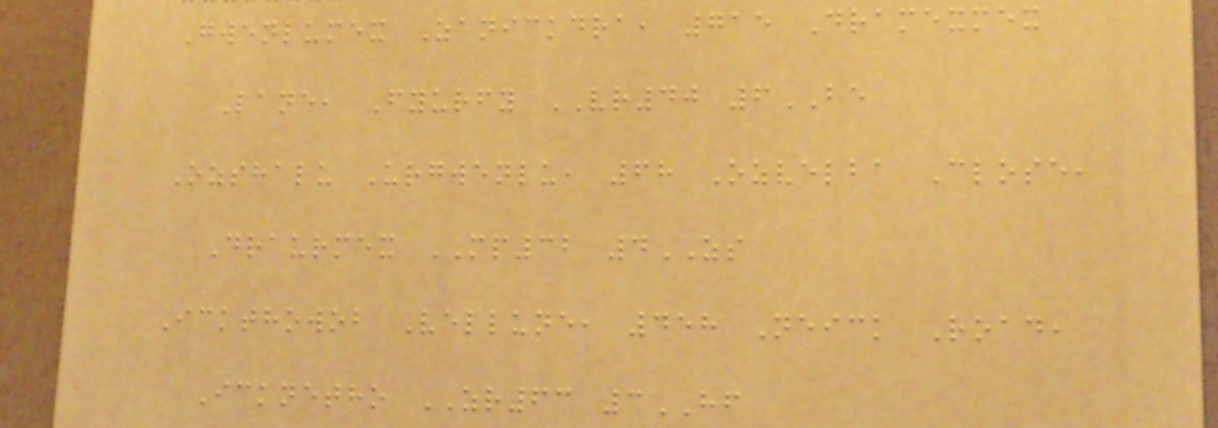Gwenlumex Zanickdra, 715 Dramexmex
Lane, Fyurfy VR40 6BE
Ozshalu Urgwenlu, 68 Ozvelba Close,
Draurmex MP32 4ZS
Ickthowob Vellune, 458 Neick Road,
Icknetho ZR63 3HF
